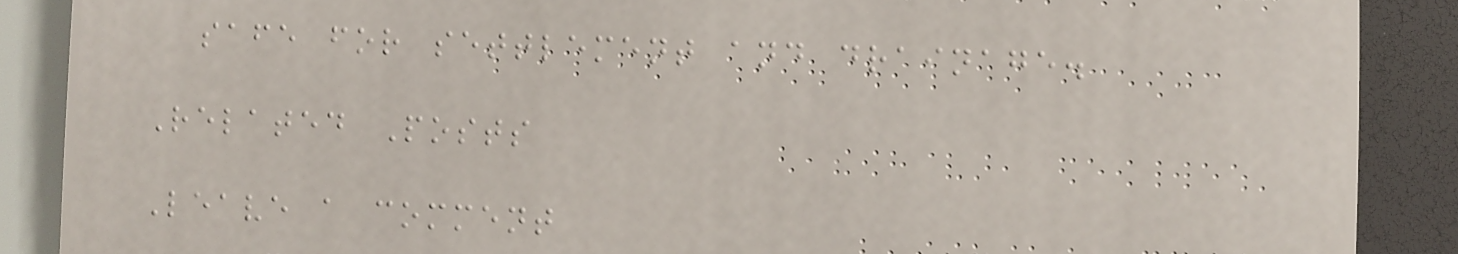safe for settlement and drainage.
Related Posts
Leave a comment
